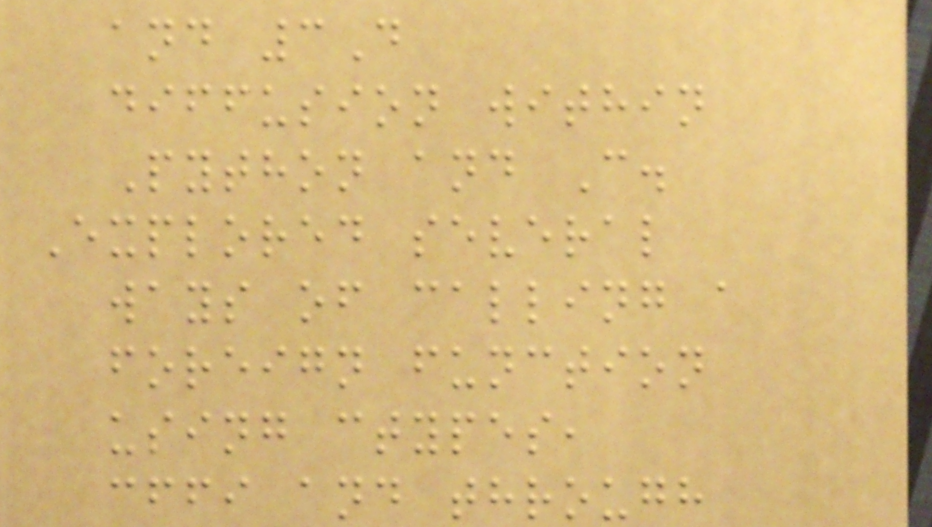and 3D
diffusion within
Python and C.
Explored several
ways of calling a
foreign function
using ctypes,
cffi and through
